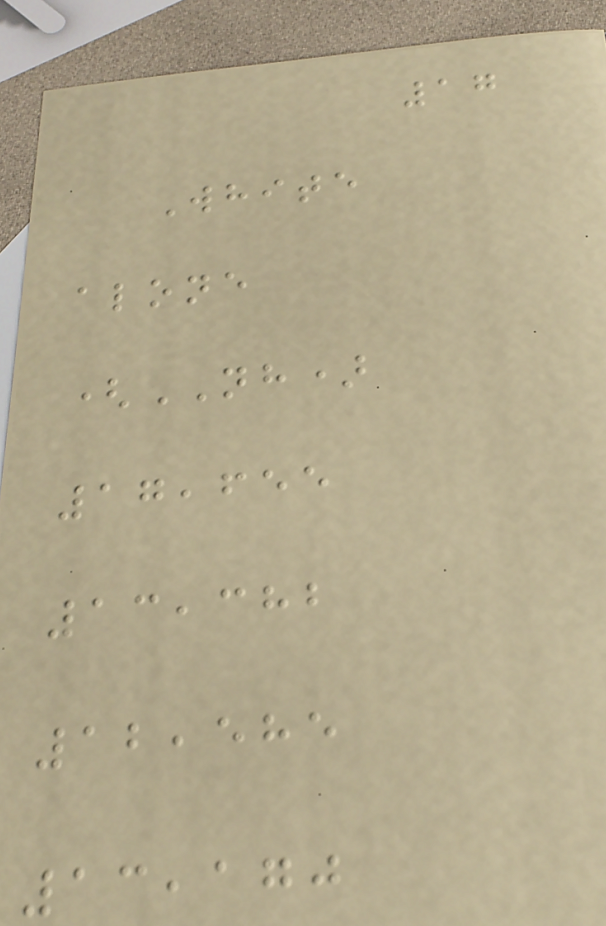17
White
alone
(NH)
17,655
13,382
12,585
13,170
